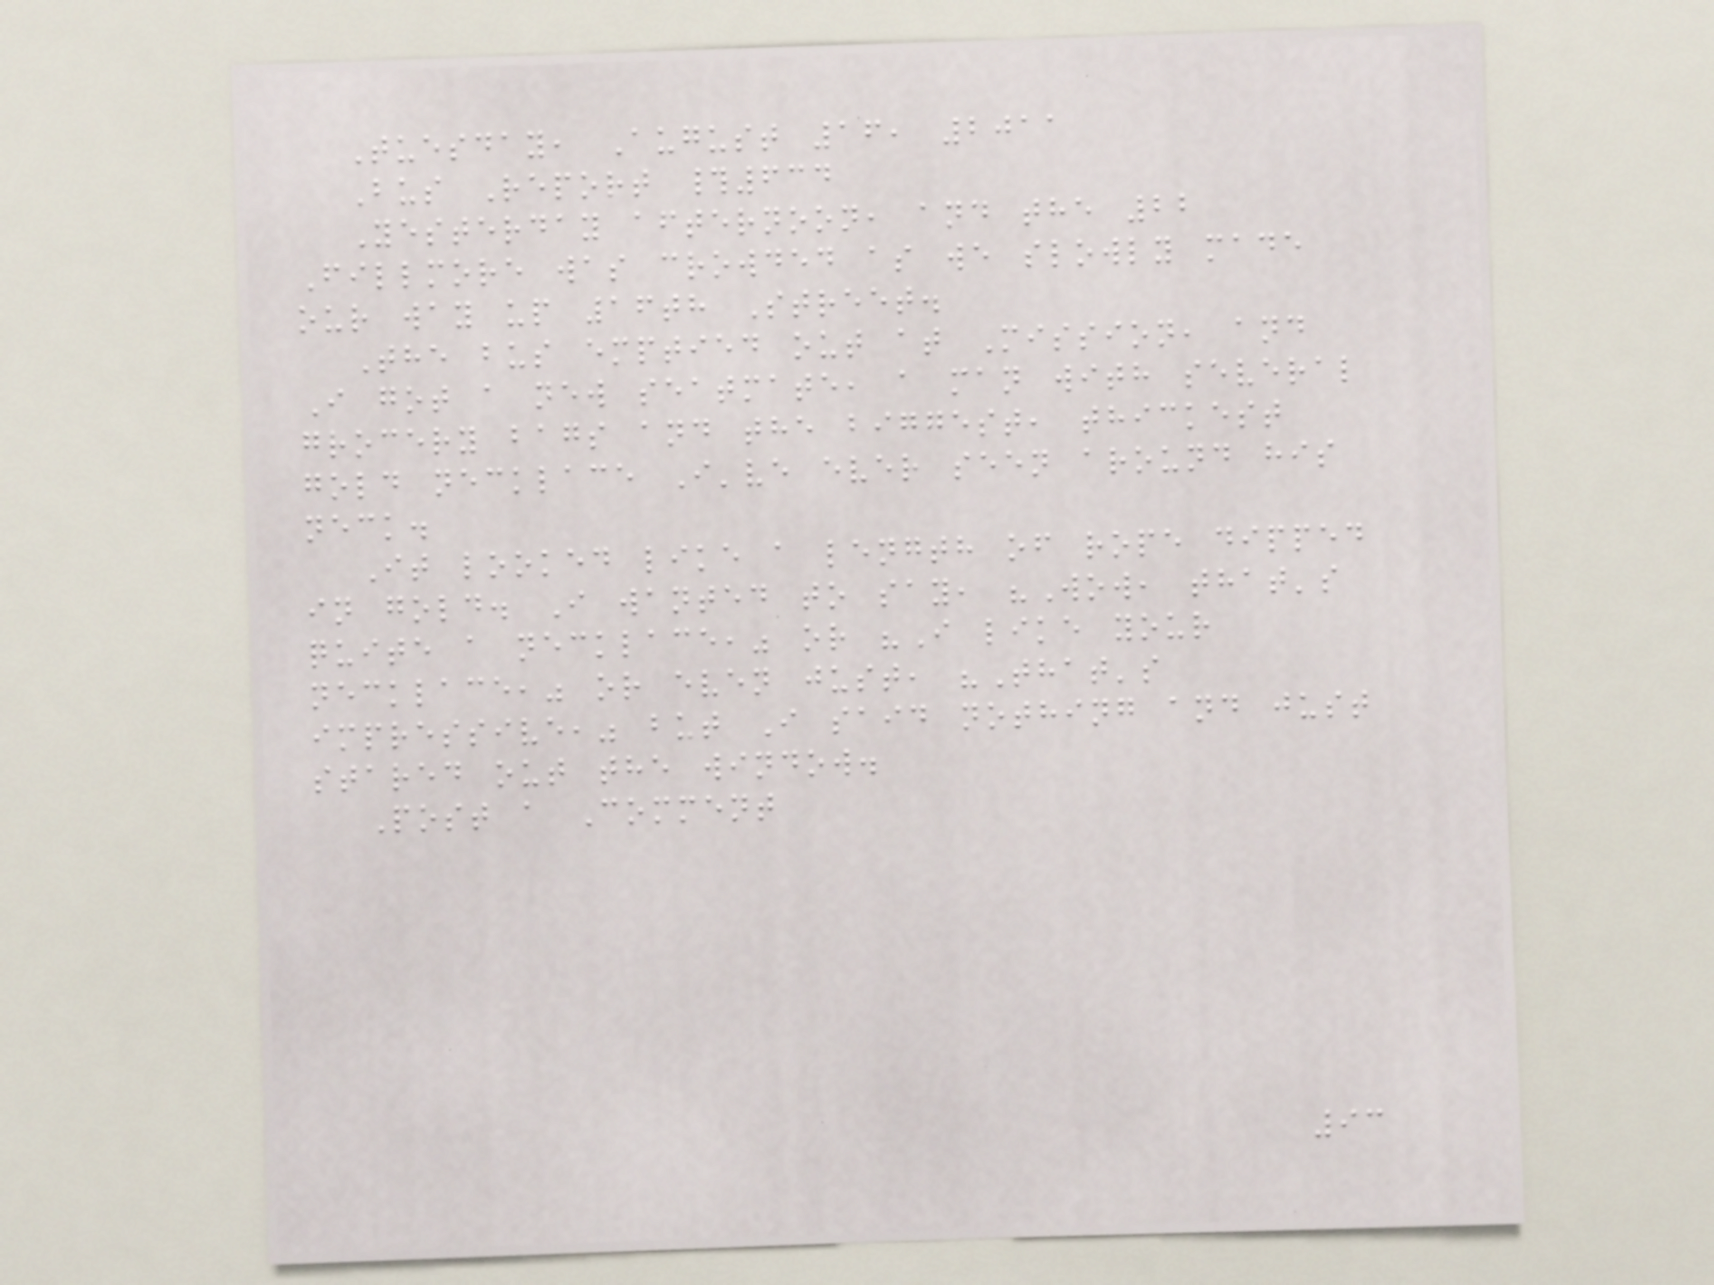Tuesday, August 16, 2011
Bus Report #634
Yesterday afternoon, and the 22
Fillmore was crowded as we slowly made
our way up 16th Street.
The bus emptied out at Mission, and
I got a new seatmate, a man with several
grocery bags and the biggest, thickest
gold necklace I've ever seen around his
neck.
It looked like a length of rope dipped
in gold. I wanted to say, "Wow, that's
quite a necklace," or "I like your
necklace," or even just, "That's
impressive," but I said nothing and just
stared out the window.
Post a Comment
93
